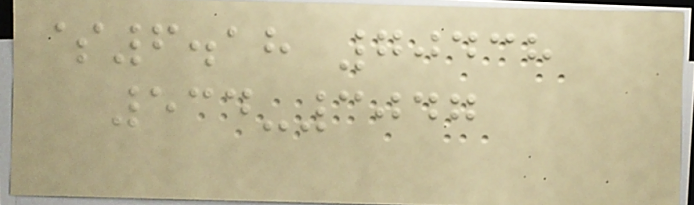$6.18 70438
534-3047
